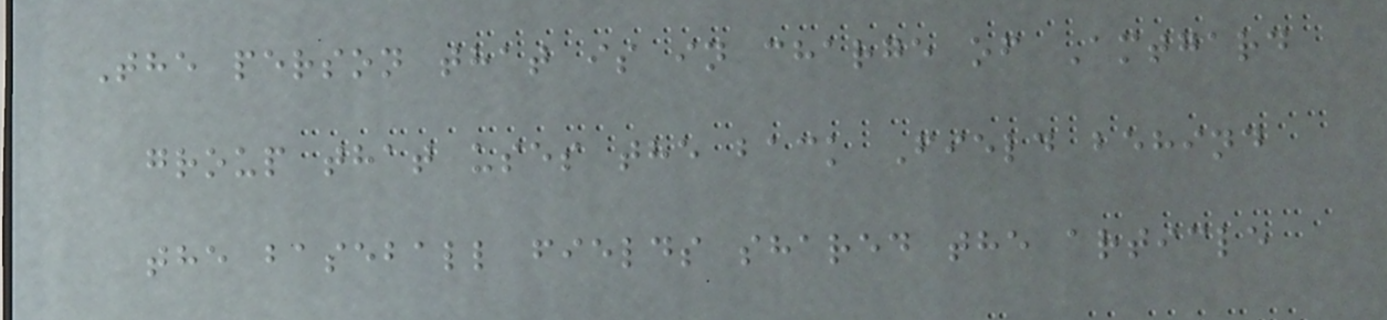The person that is in charge of Amtgard
group that uses the back Field behind
the baseball fields shared the article
